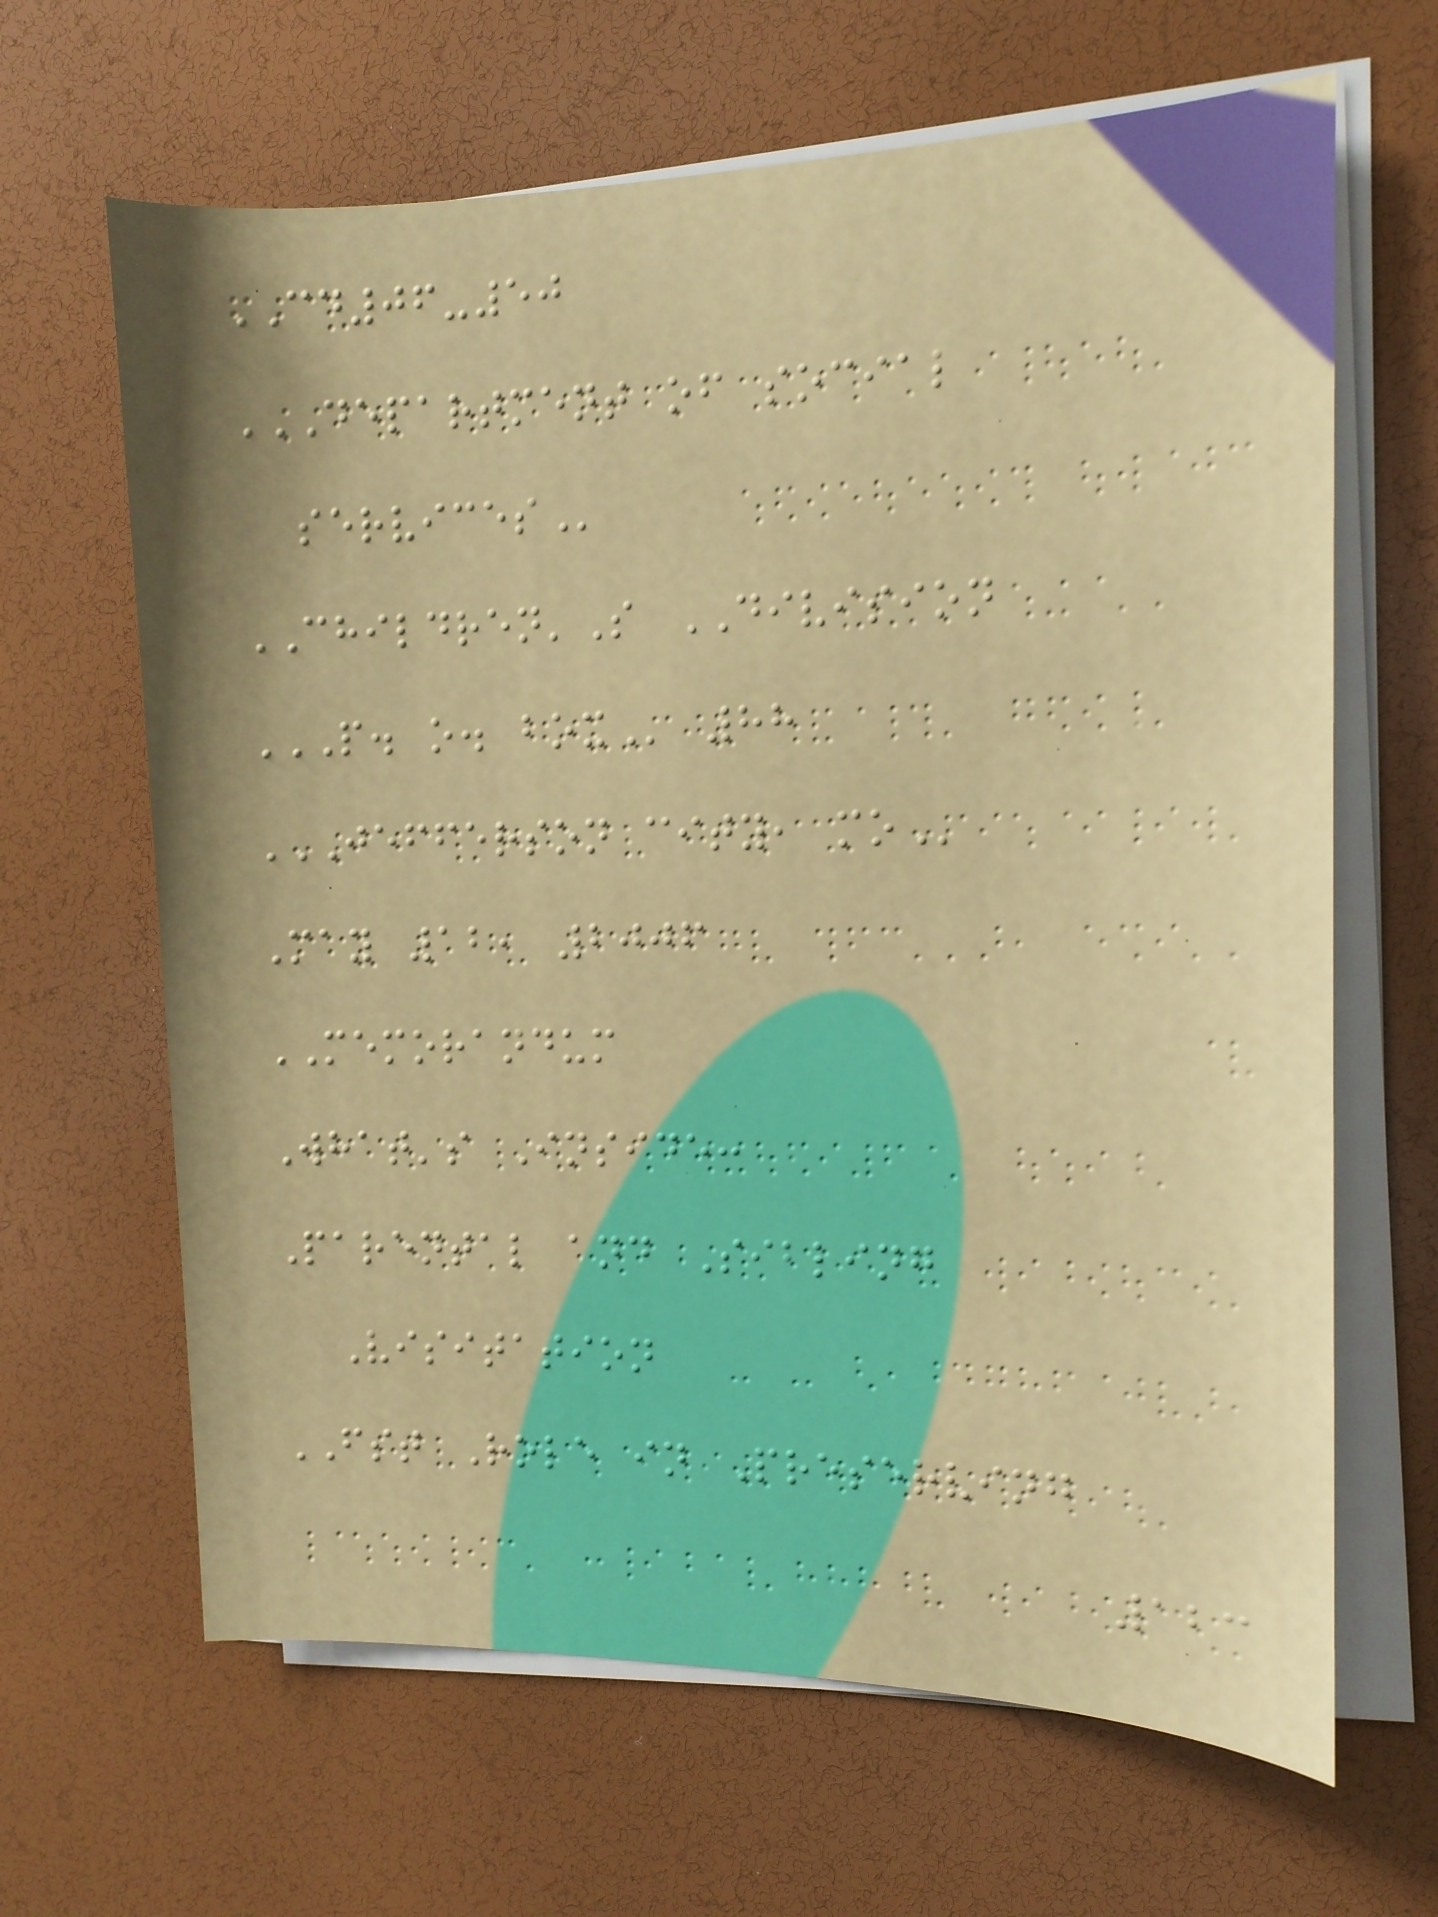CD06-50
DEPARTMENT OF SOCIAL
SERVICES
CHILDREN'S DIVISION
P. O. BOX 88
JEFFERSON CITY, MO
May 12, 2006
MEMORANDUM
What's Inside:
Parental and Sibling
Visitation
FST Role in Preserving
123
